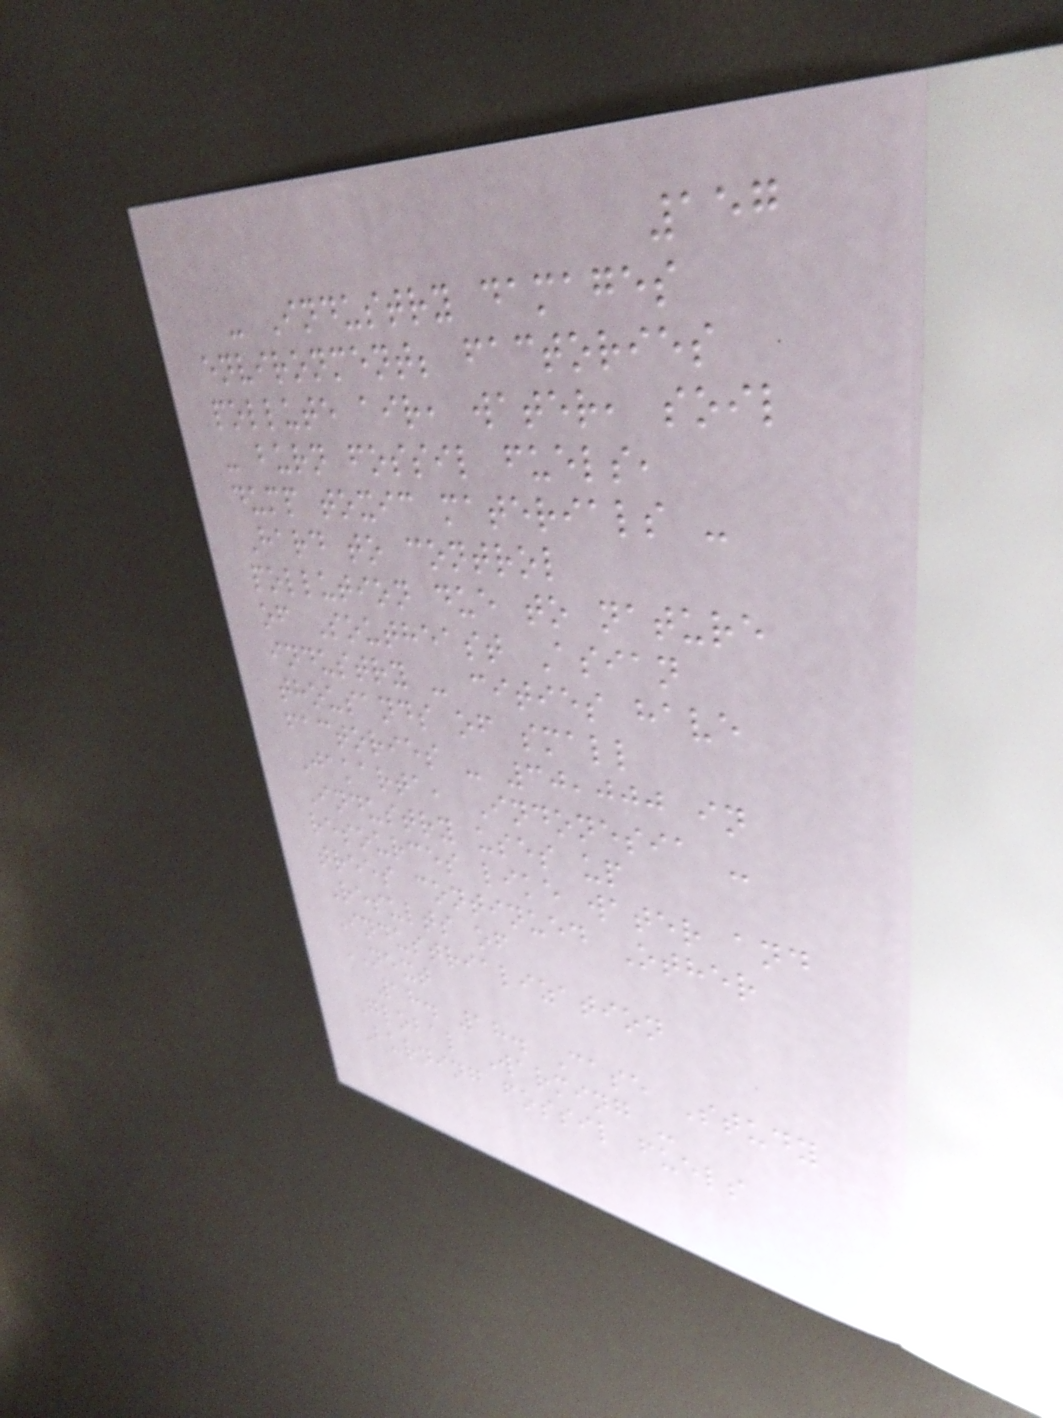157
- Industry damages
environment; factories
pollute air, water, soil
- burn fossil fuels,
dump toxic materials -
Hard to control
pollution due to nature
of Southeast Asian
industry - cities have
thousands of small
factories - 30,000 in
Jakarta, Indonesia -
Industry uses up
resources like water and
trees continued Other
Results of
Industrialization
NEXT
18. 18. Case Study
Global Warming -
Burning fossil fuels
